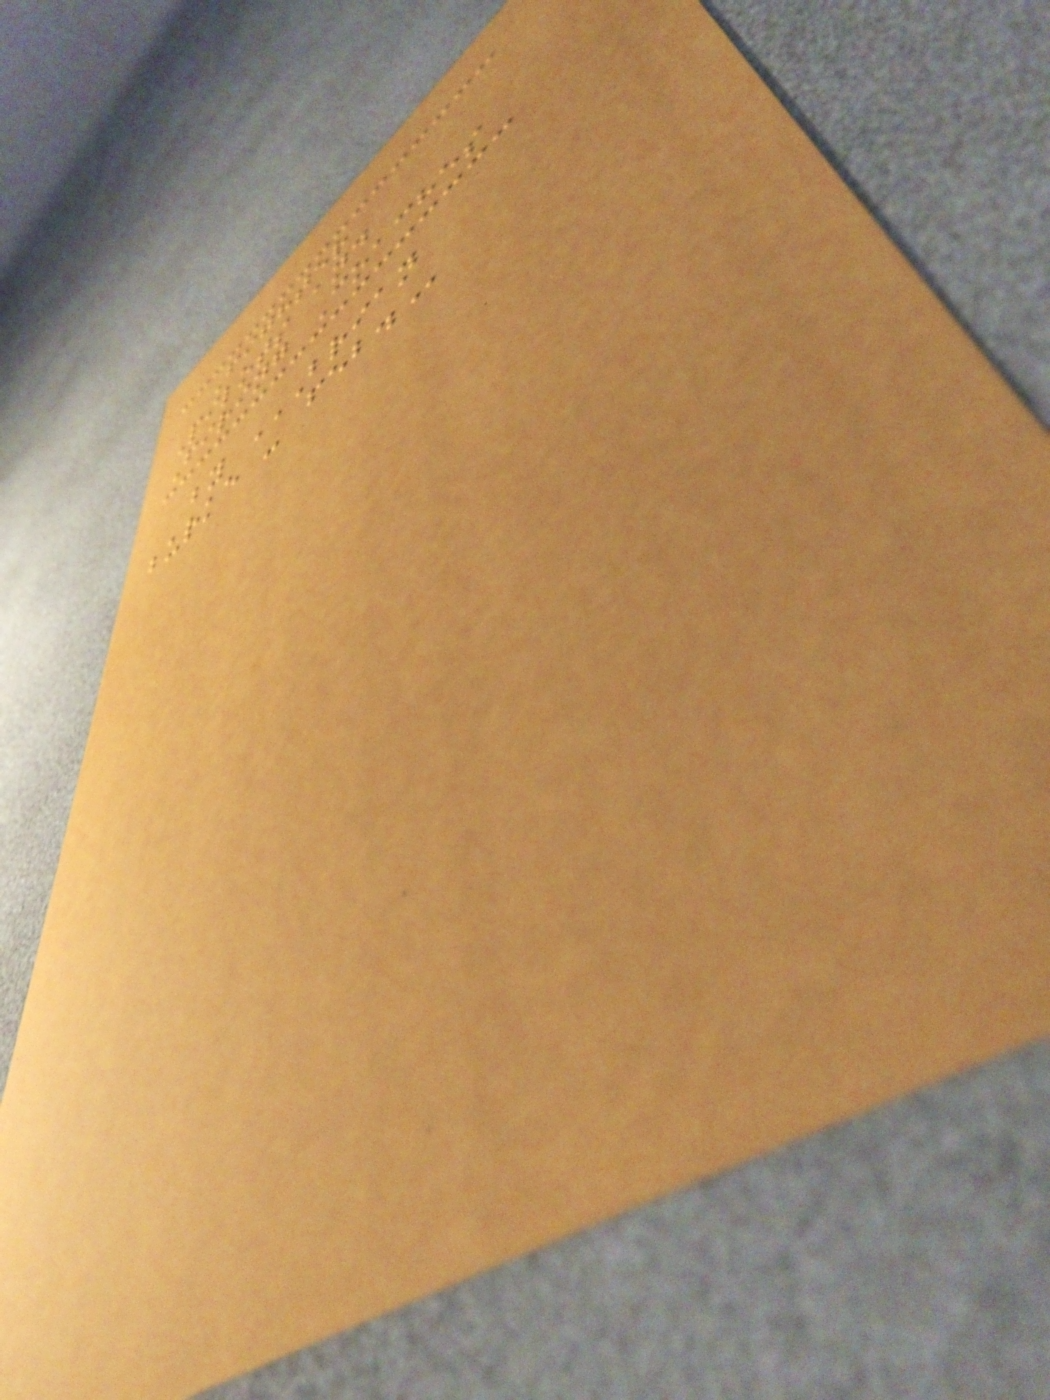Fighter
Pilots and
Firing Coaches
by BRIAN
BURKE - FEB.
